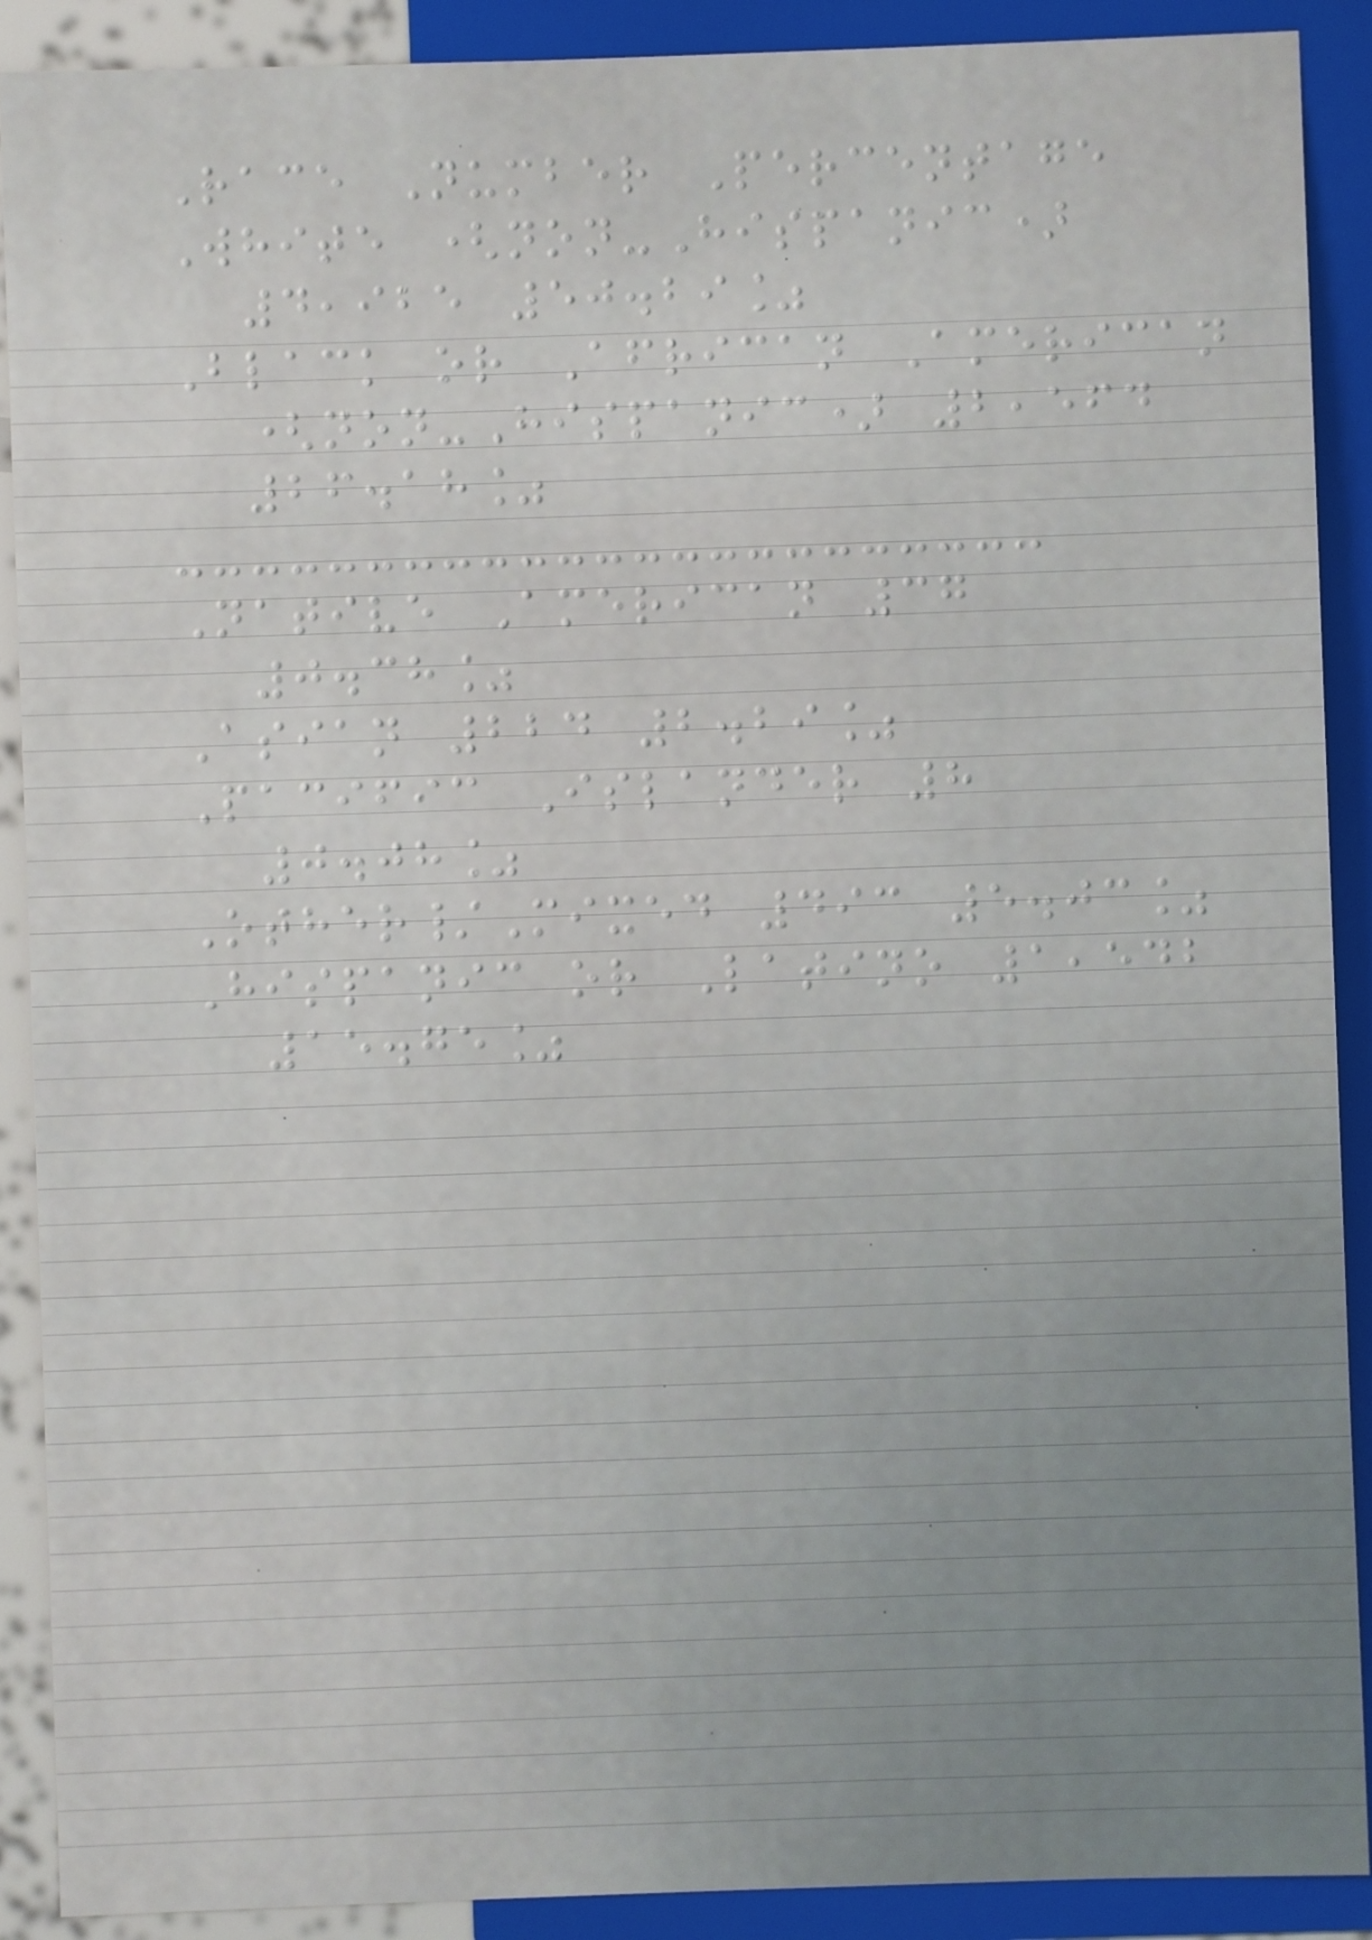Race Number Percentage
White (non-Hispanic)
4,925 50.29%
Black or African American
(non-Hispanic) 2,564
26.18%
Native American 37
0.38%
Asian 224 2.29%
Pacific Islander 8
0.08%
Other/Mixed 493 5.03%
Hispanic or Latino 1,542
15.75%
